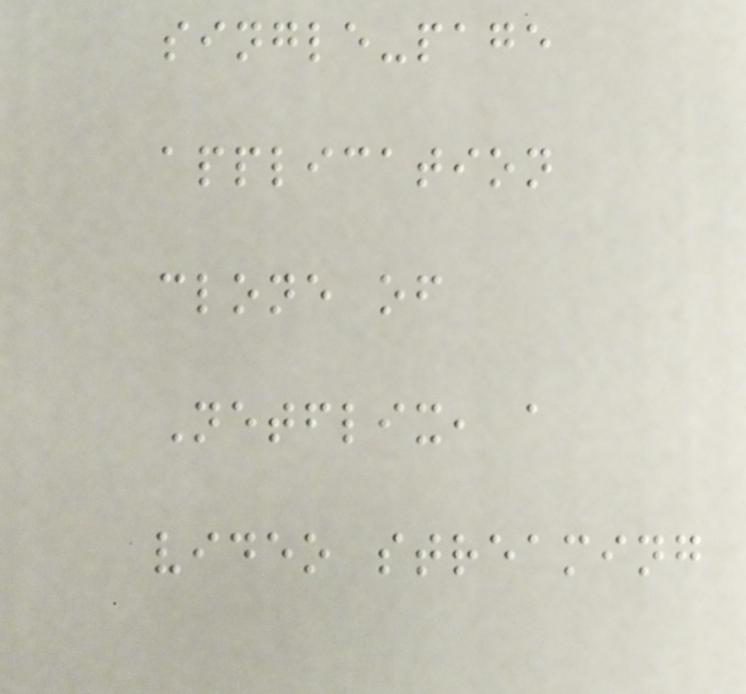single-page
application
clone of
Netflix, a
video streaming
